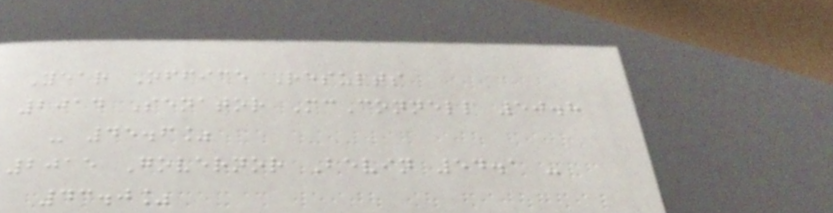Year Office Results
2014 Senator McConnell 50.8
- 45.6%
2015 Governor Bevin 54.1 -
43.0%
